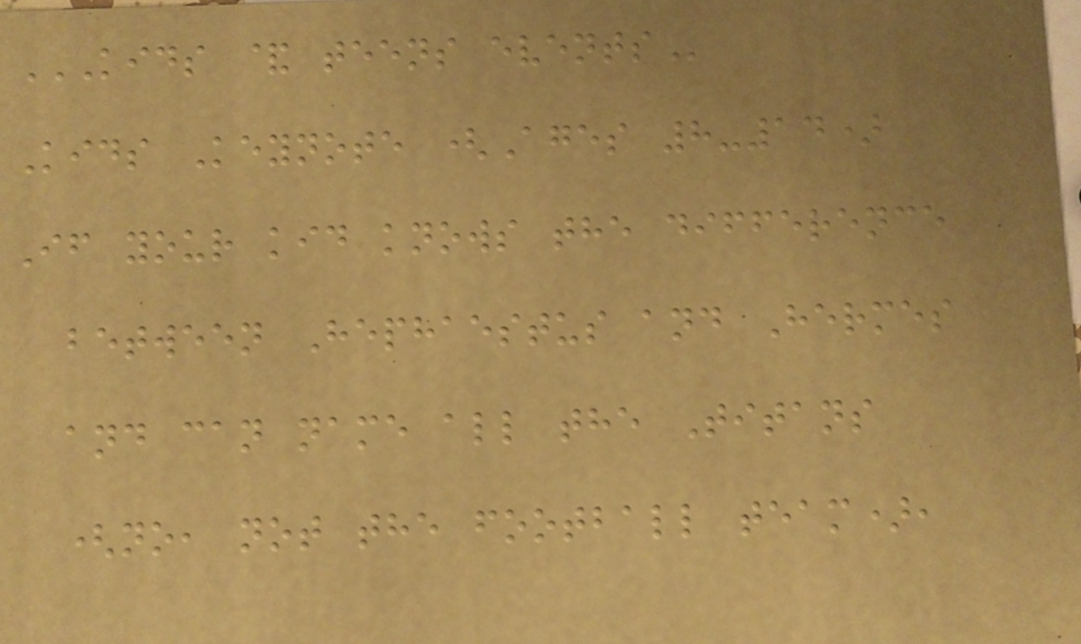KIDS & TEENS EVENTS
Kids Keynote (Ages 8-14)
If your kid knows the difference
between Hephaestus and Hermes
and can name all the Titans
(no, not the football team),
